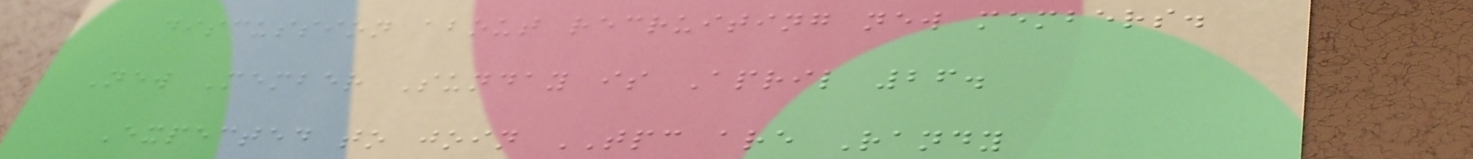discussion about recruiting new members.
New Member Sunday is April 26.
Expected to join TPC are Randy
